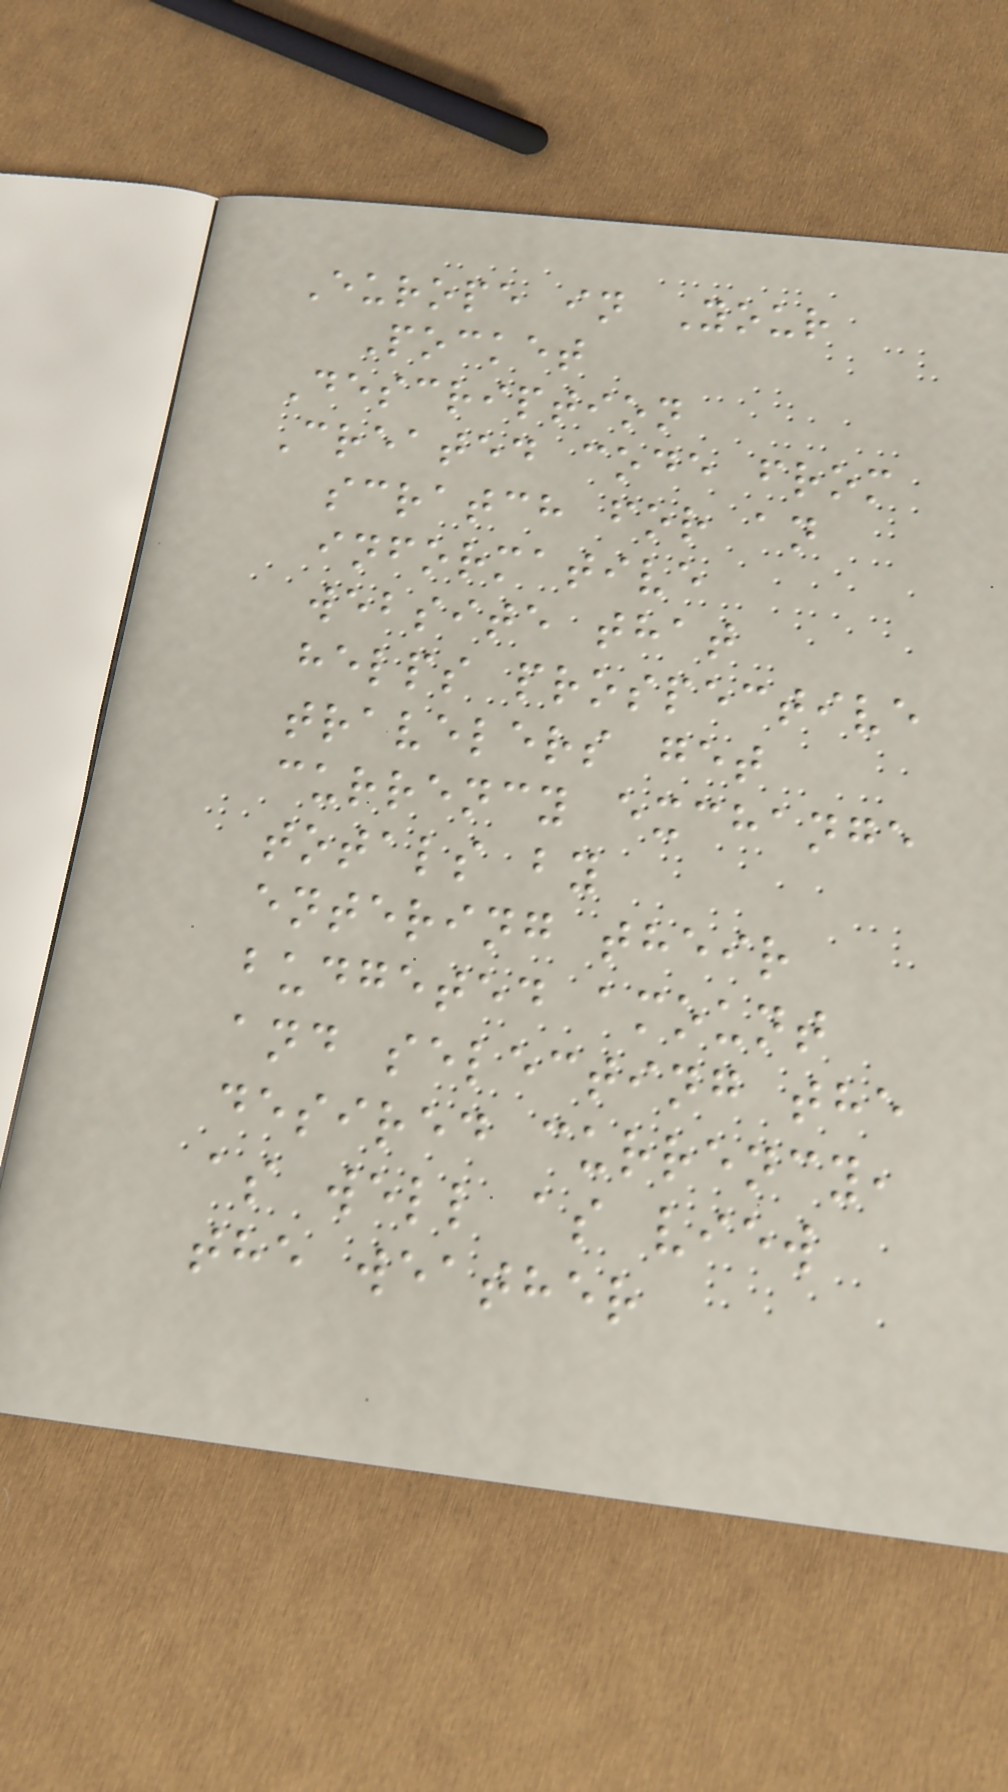Europe in Your
Pocket
Description
Created code from
scratch for an
informative
website that
helps prospective
travelers get
currency exchange
totals by
entering their
budgeted amount
and selecting the
desired currency,
as well as view
the weather
